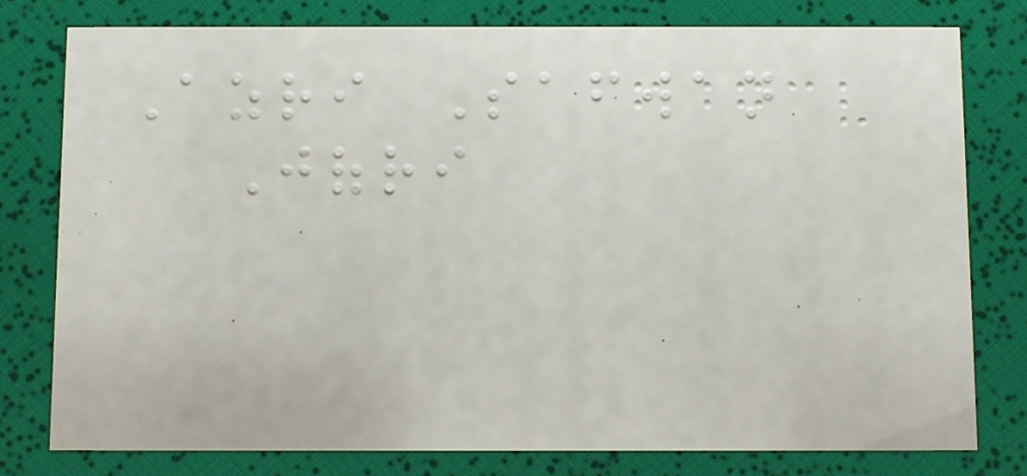Azri Safwan
Jofri
